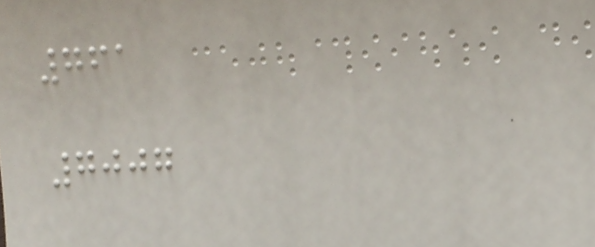761
7007
